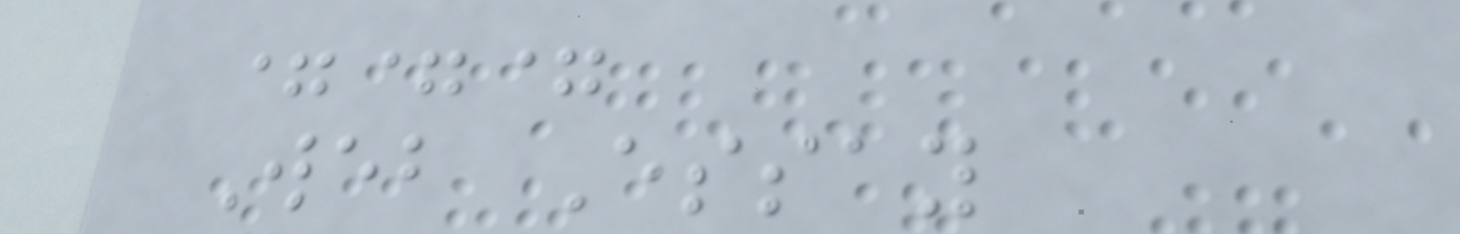===
Web Essay
